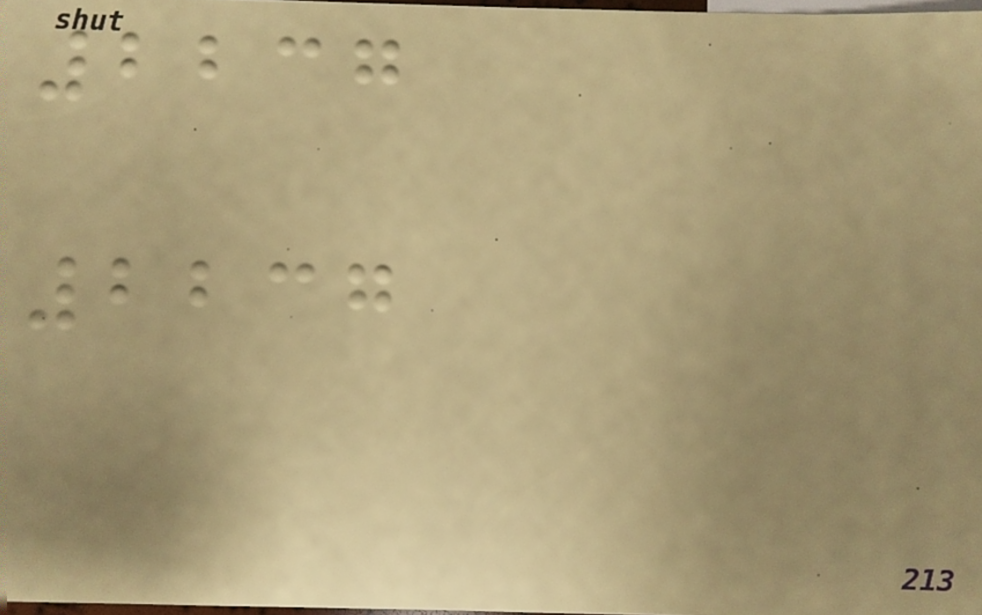2237
2237
